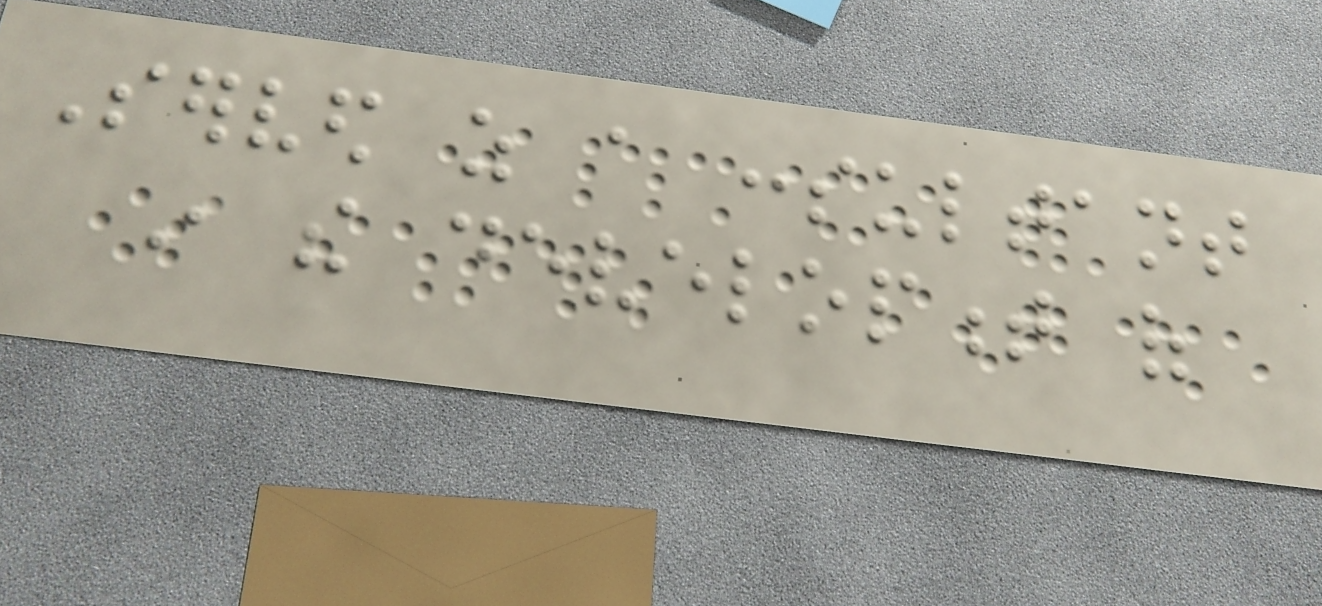Served as a consultant
in the development of
